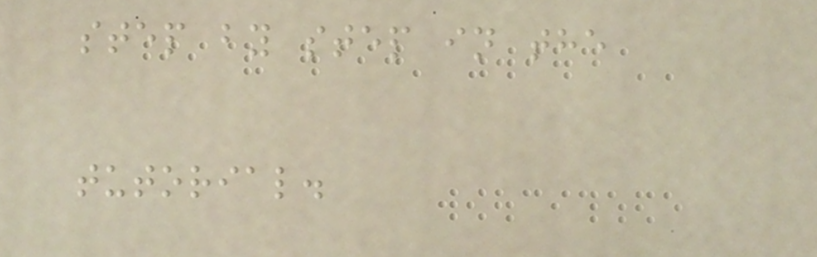step by step in the
tutorial.
